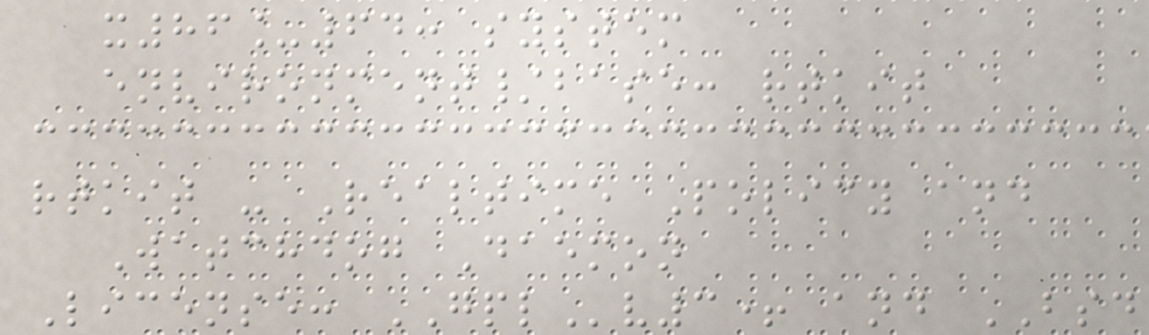x86_64: system
environment/base: rtkit
rtkit - Realtime Policy and
Watchdog Daemon
License: GPLv3+ and BSD
